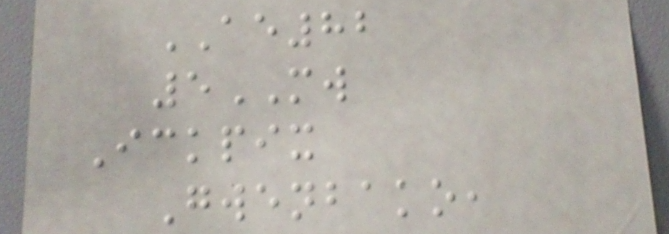AE82
5MW
Ickpix
Gwenbako,
